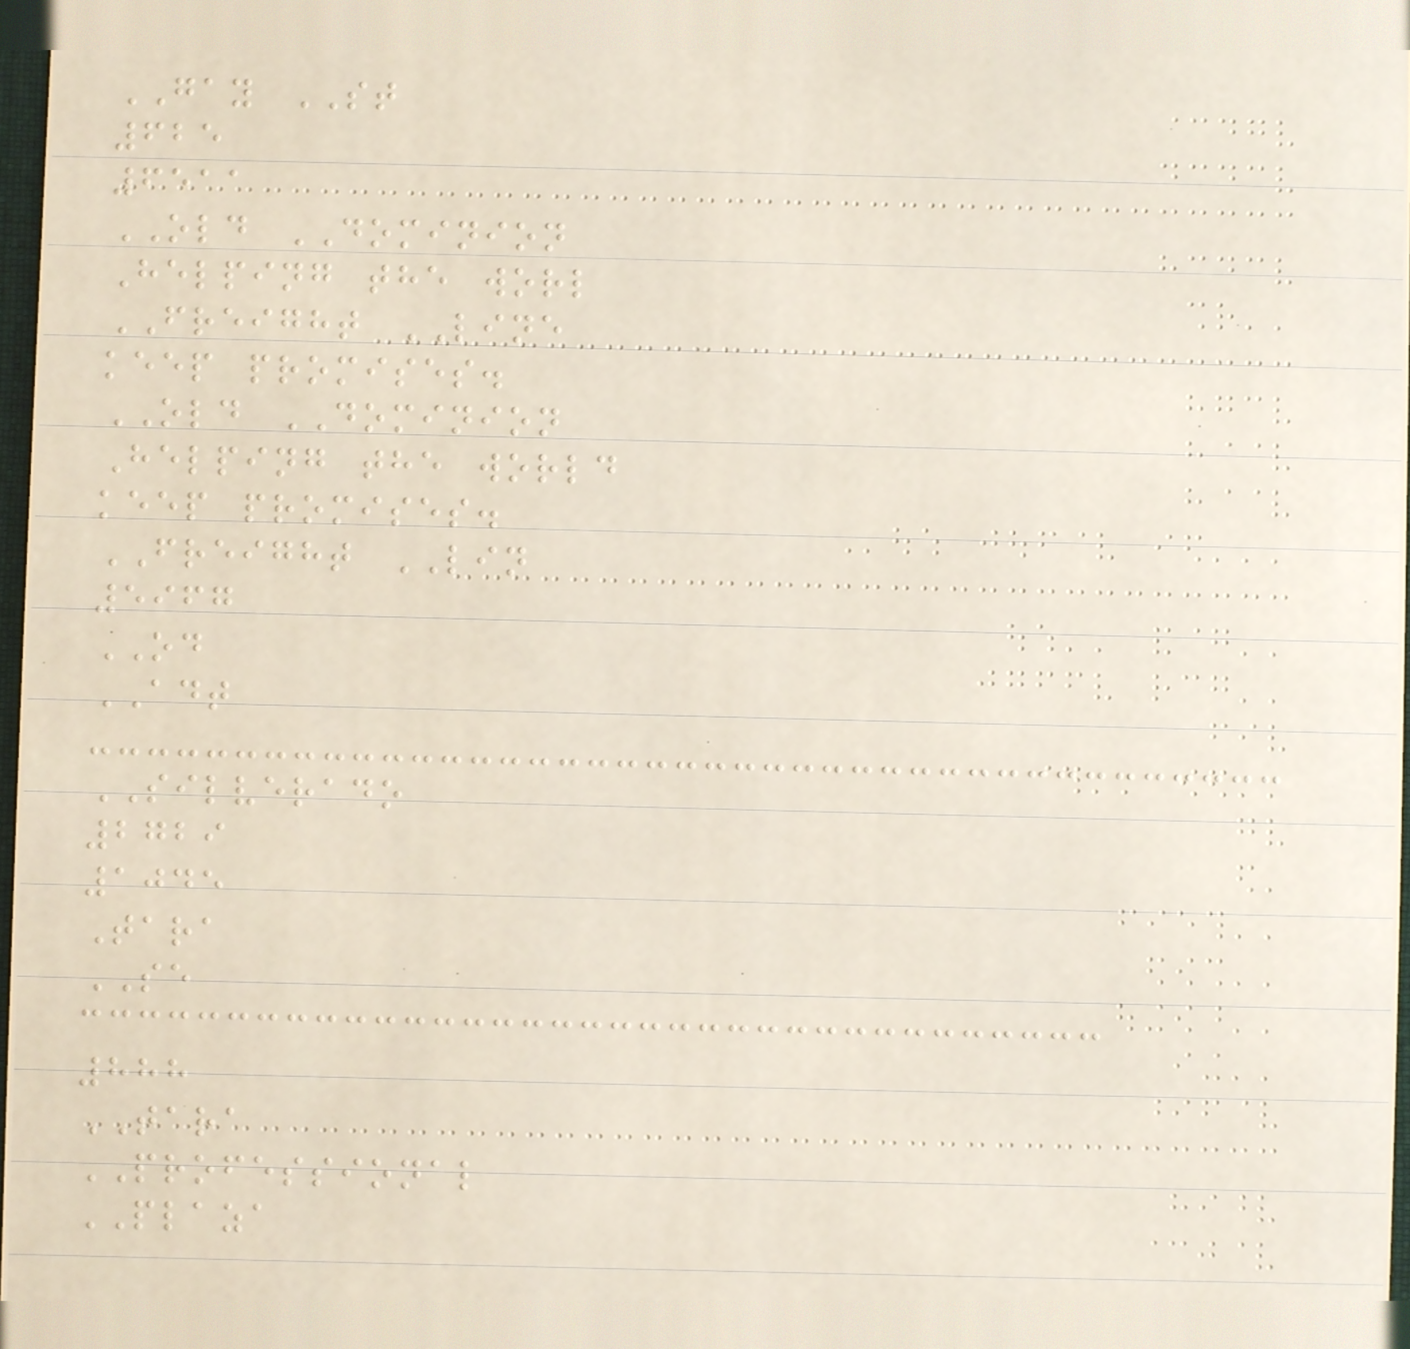GAY ST
625
6511
OLD DOMINION
Helping the worl
FREIGHT LINE
keep promises.
OLD DOMINION
Helping the world
keep promises.
FREIGHT LIN
5967
OD
ADT
SILVERADO
2729
1045
Tara
SE
888
TARA
PROFESSIONAL
PLAZA
